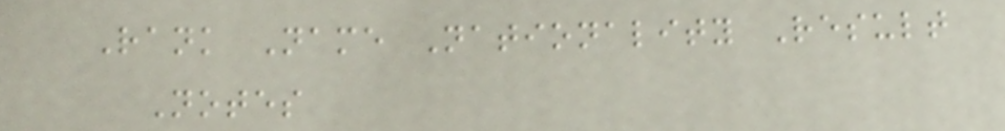Rank Name Nationality Result
Notes
